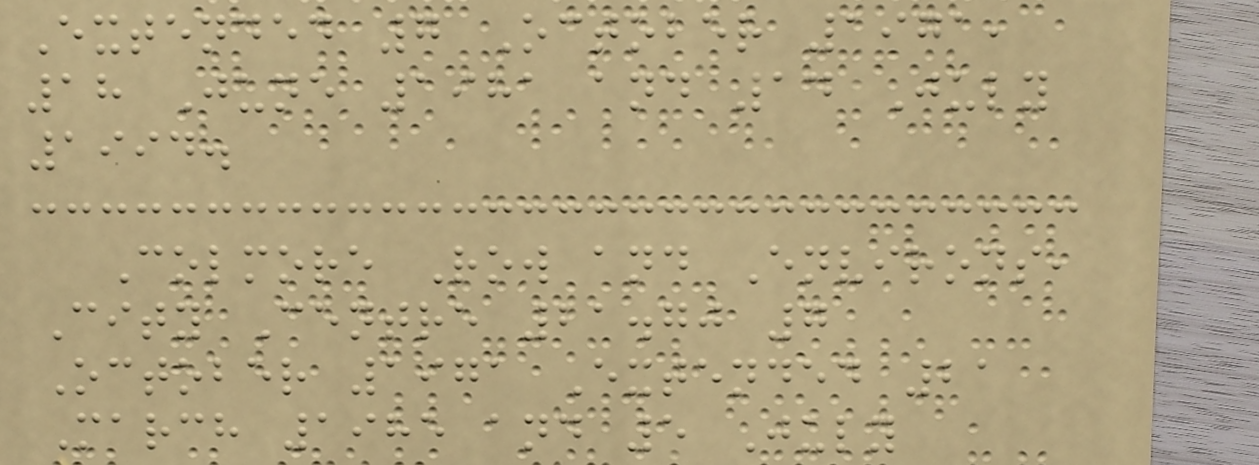Extended 7 October 1971,
18 June 1981 and 14 July
1994.
Colmore Row and Environs,
City Centre 21.70 7
October 1971 Extended 21
March 1985 and 5 July
